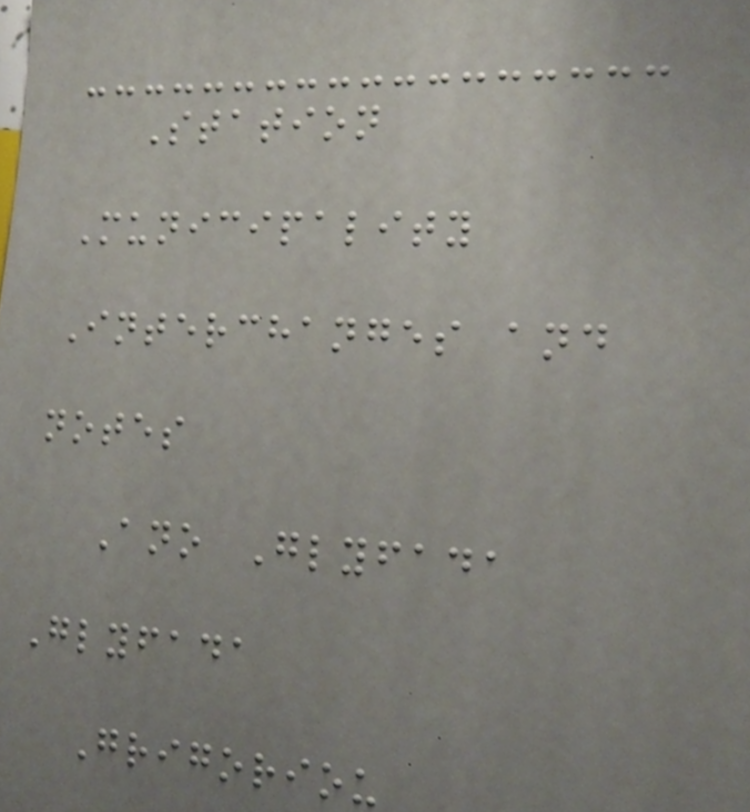Station
Municipality
Interchanges and
notes
Ano Glyfada
Glyfada
Grigoriou
